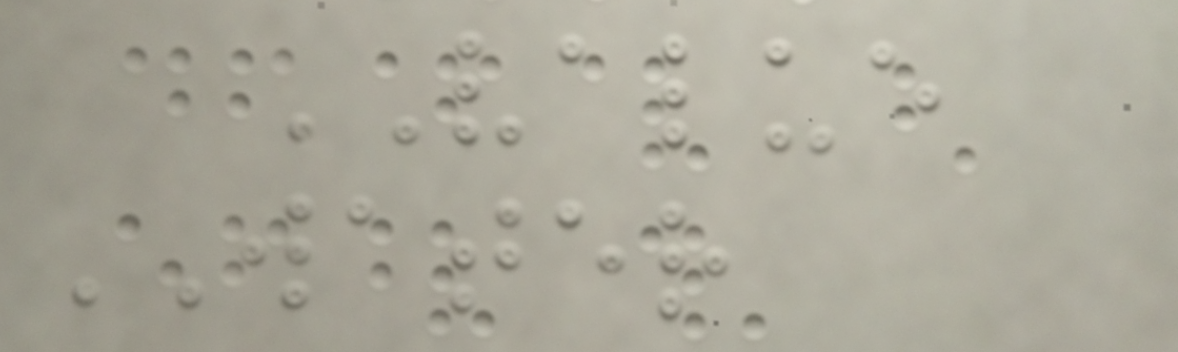VALUE
WATER
